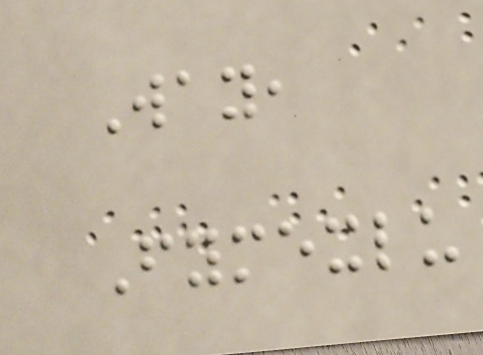Way,
Fymexlu
